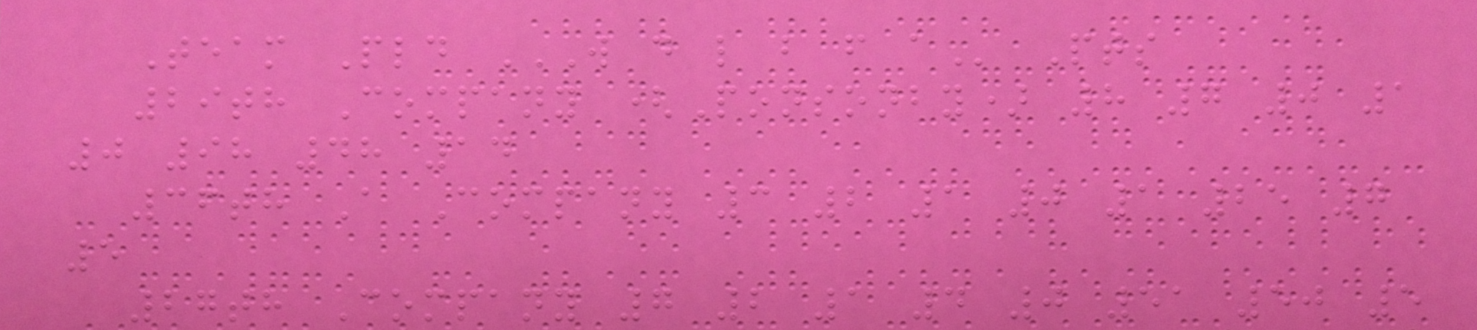Team Pld W D L B F A Pts
29th Company (Ponsonby) 8 7 0 1
0 98 48 14
36th A Company 3 2 1 0 1 25 7
5
27th Company 7 2 1 4 0 51 50 5
